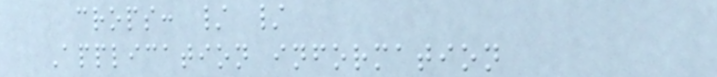crops: / /
Application information
